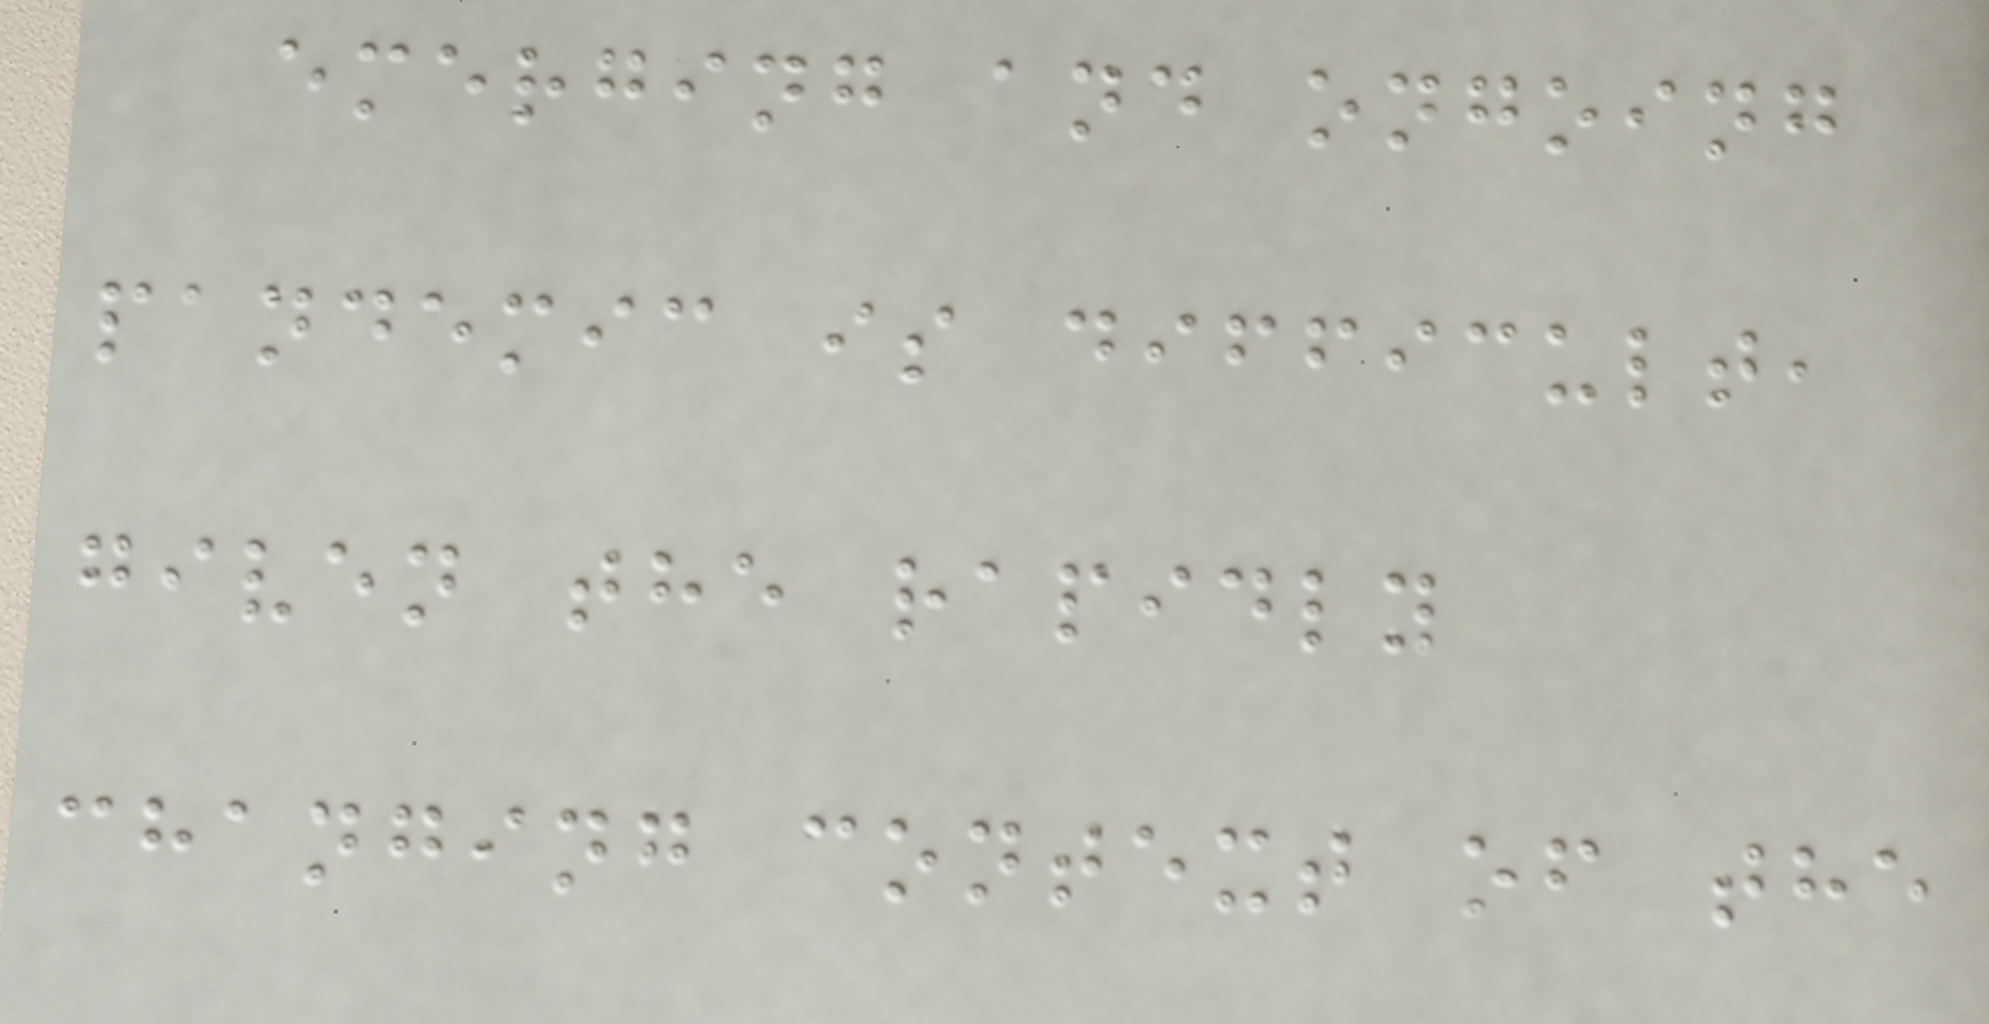emerging and ongoing
pandemic is difficult,
given the rapidly
changing context of the
